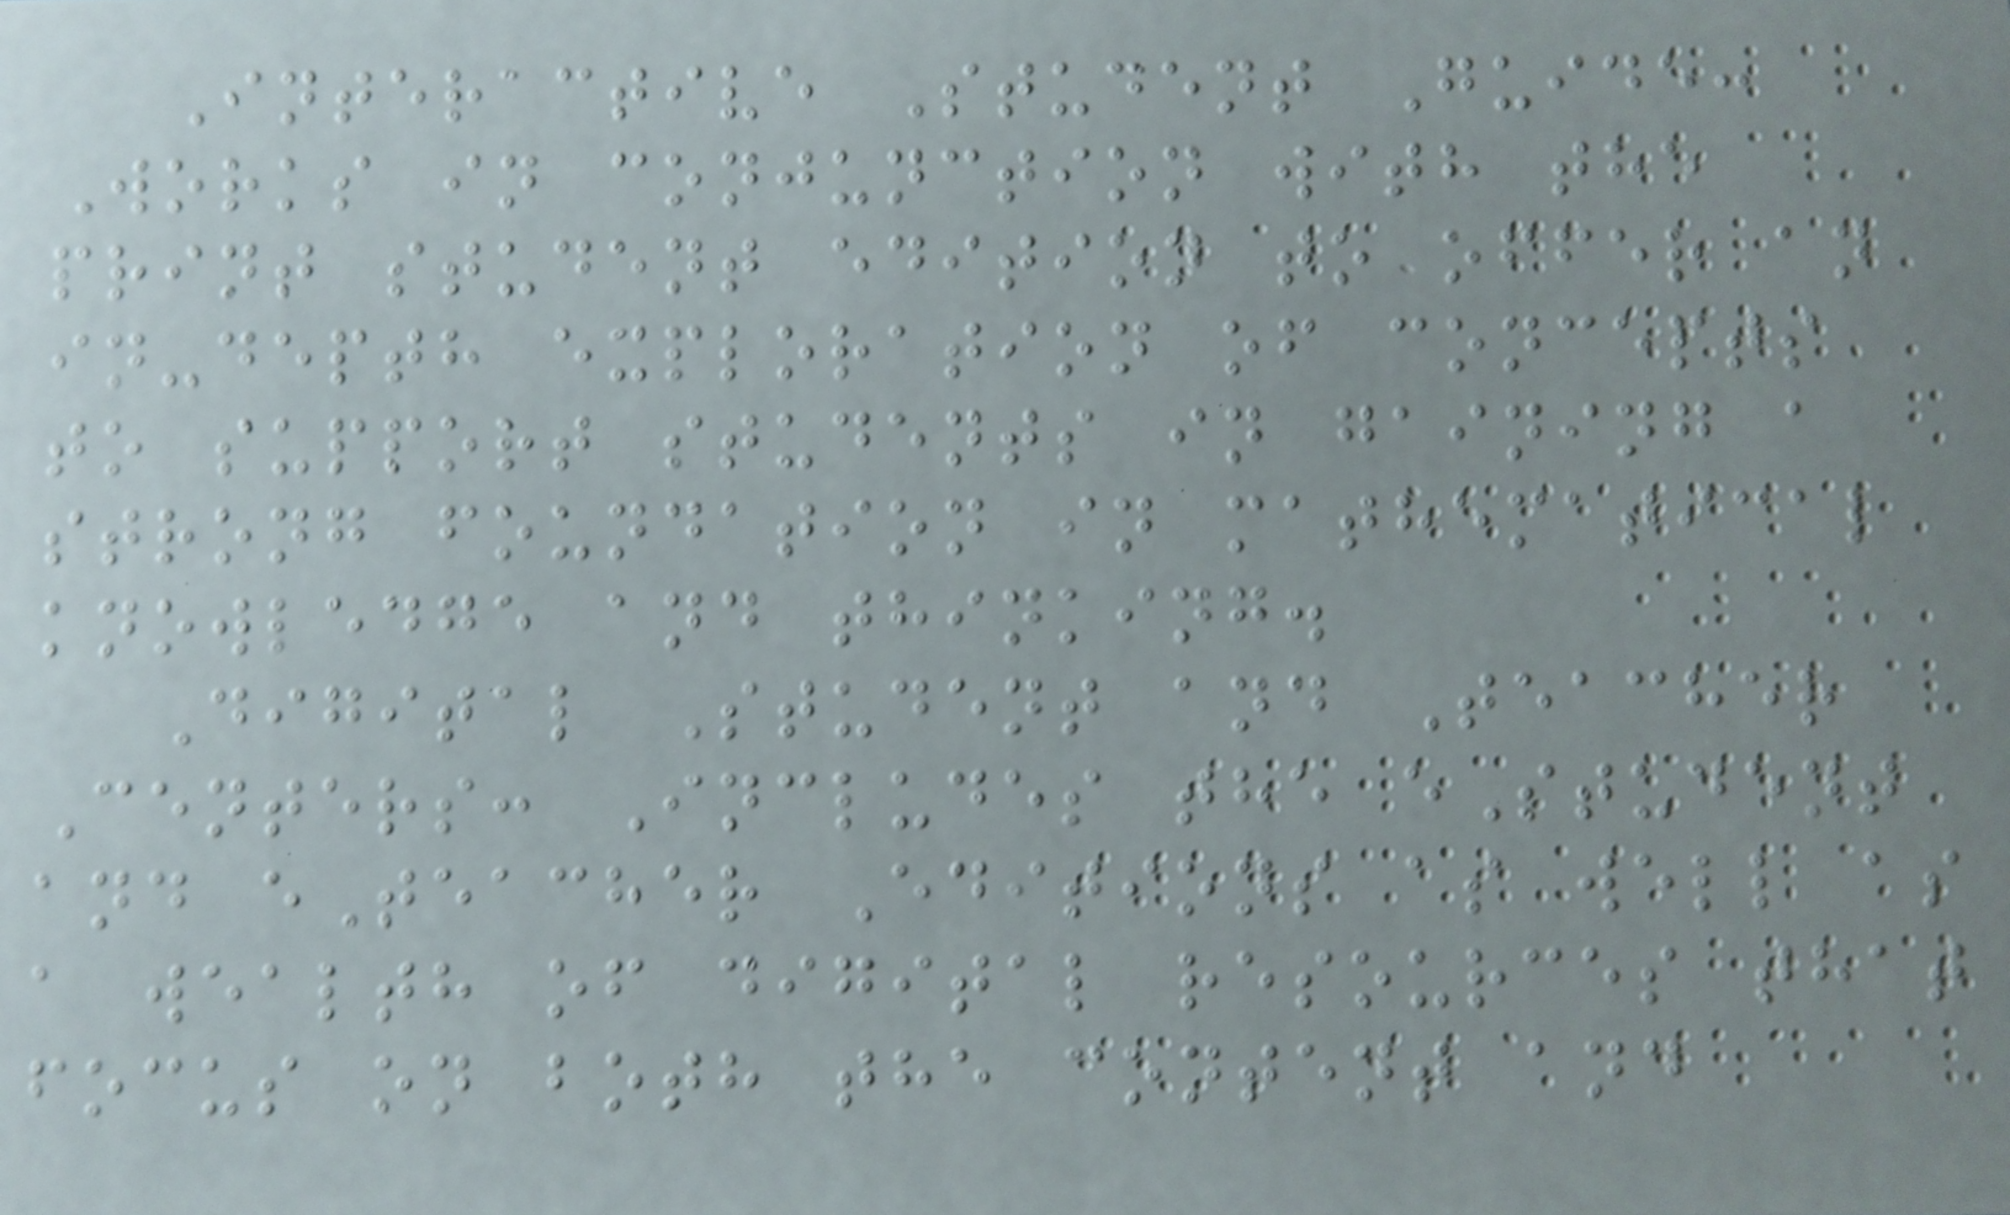Interactive Student Guide:
Works in conjunction with the
print student edition to offer an
in-depth exploration of concepts
to support students in gaining a
strong foundation in mathematical
knowledge and thinking.
Digital Student and Teacher
Centers: Includes the eStudent
and eTeacher Editions as well as
a wealth of digital resources that
focus on both the content and
